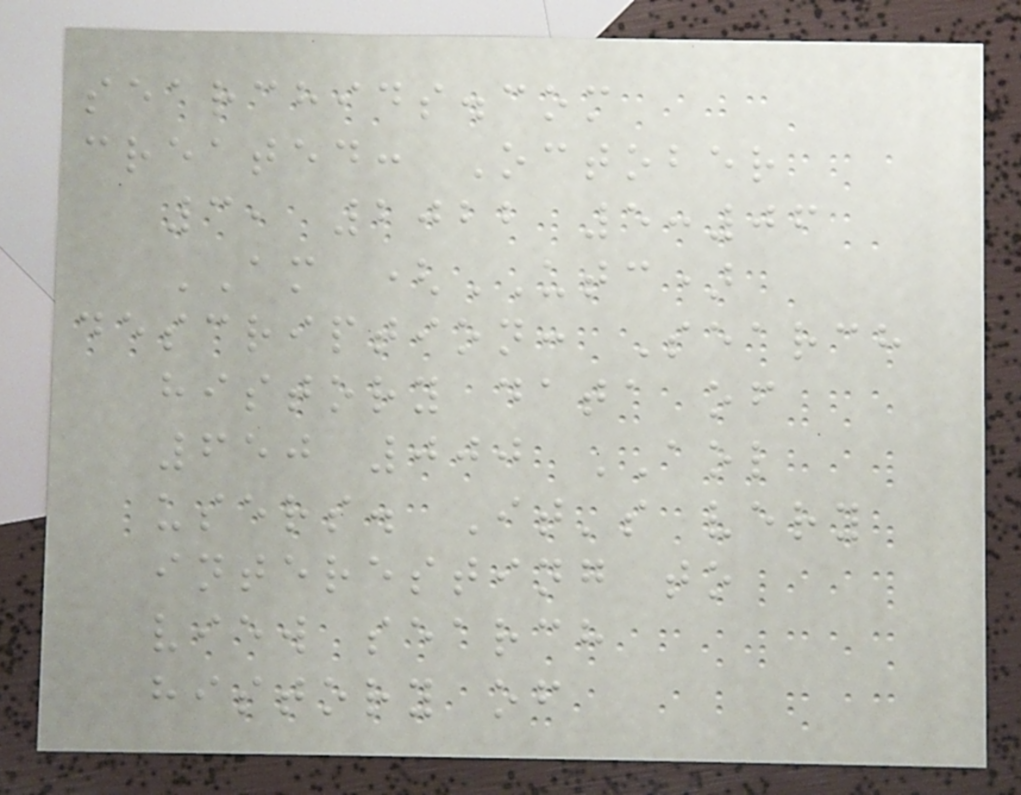searchids.com
created: October
3, 2022 5:06
AM (UTC)
description: Search
history data of
650 000 AOL
users. It's very
interesting to
view search
history of
